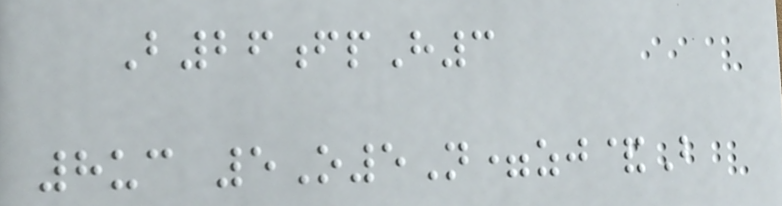B26fpH3
8uc 5O5N=zj&B
